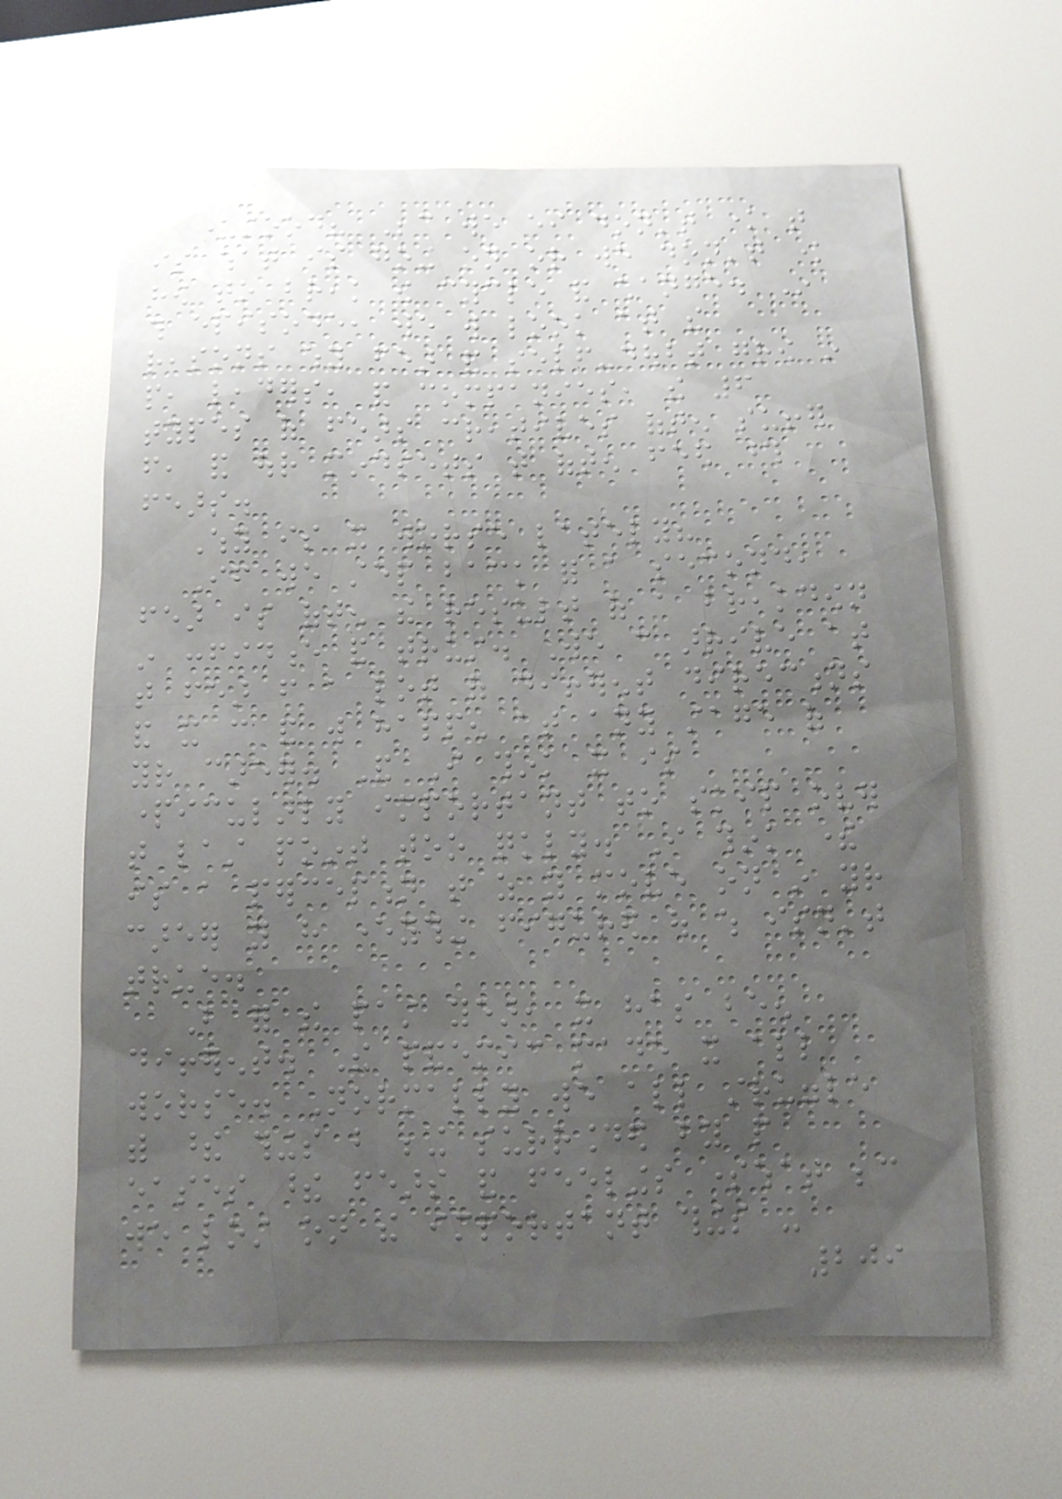understood? Because we either don't know that
is what is going on or we don't know
how to break the cycle and change. In
this episode, we will look at the
reasons why fear and self-doubt grow in
people, leaders, and companies, the 6
types of fears creatives often suffer
from, and our mindsets that often feed those
fears.
Why is it worse lately?
If we step back for a second,
fear is often the result of a breakdown
in confidence and trust. We can arrive at
that fear from a lot of different directions
and it can and will happen at any stage of
your career. And I think it is
particularly important to skip over
that last point too quickly. I think there
is a perception that as you move on in your
career you have everything figured out which isn't
true.
But for the past year, it has been
different. The pandemic made it all
worse. Normally we all struggle
with these things but being surrounded by people
eases these fears and feelings somewhat because
we lost on the important things -
209
